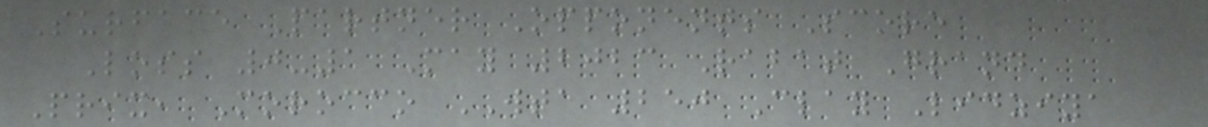Surface Partner Opponents Score
Loss 0-1 May 2023 Rabat Grand
Prix, Morocco WTA 250 Clay Lidziya
